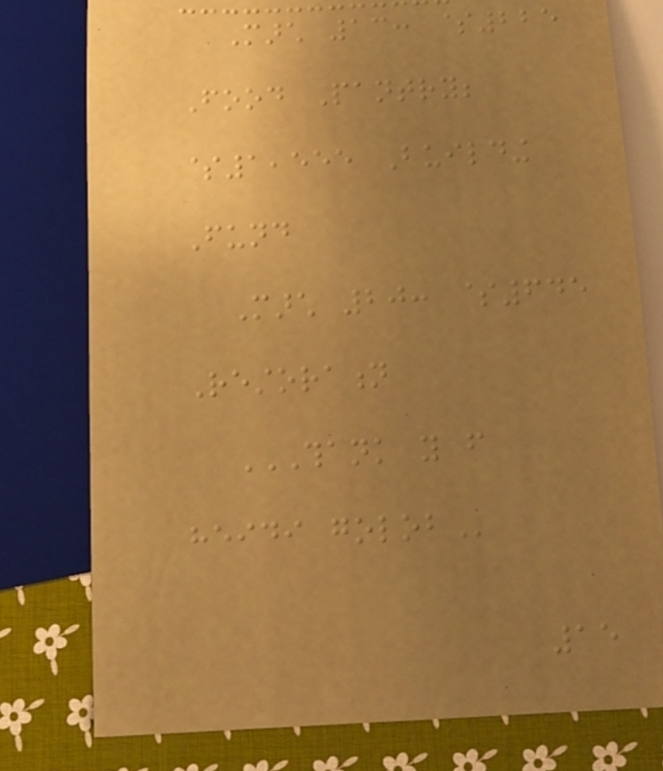March 13: $225
Food Pantry;
$1,555 Building
Fund
March 20: $645
Restoration
THANK YOU FROM
HEIDI GOLOB
15
